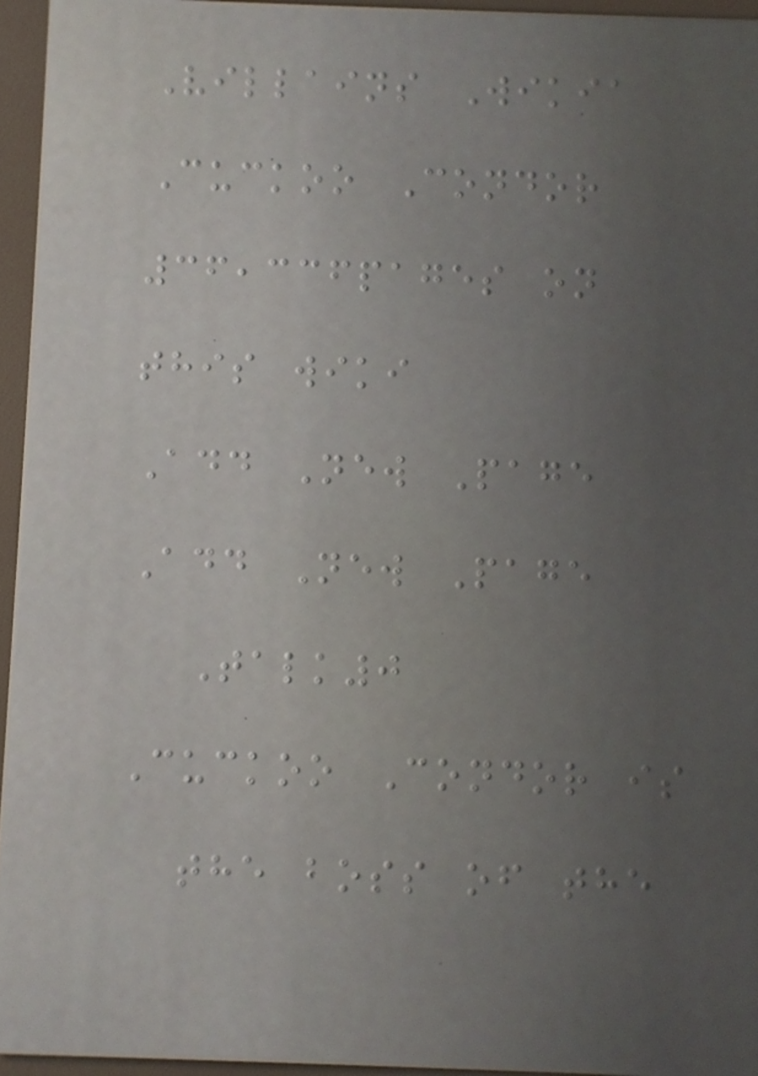Villains Wikia
Cuckoo Condor
36,336pages on
this wiki
Add New Page
Add New Page
Talk0
Cuckoo Condor is
the boss of the
